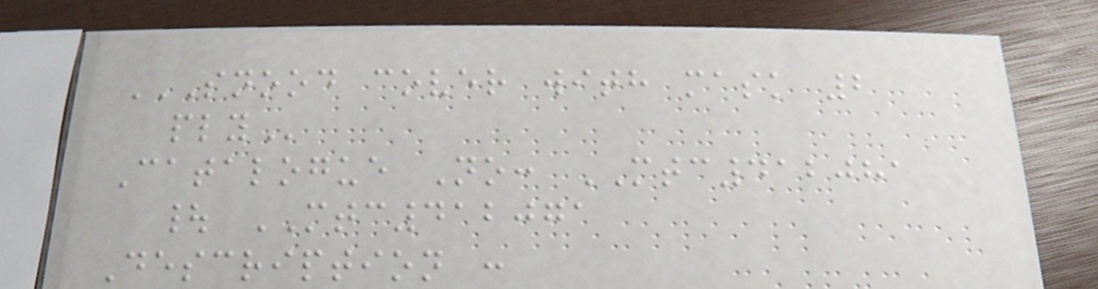SNOOD COVER WITH MASK 2
PLY
Catalogue No: MTC412081
| MTC412071
Description :
